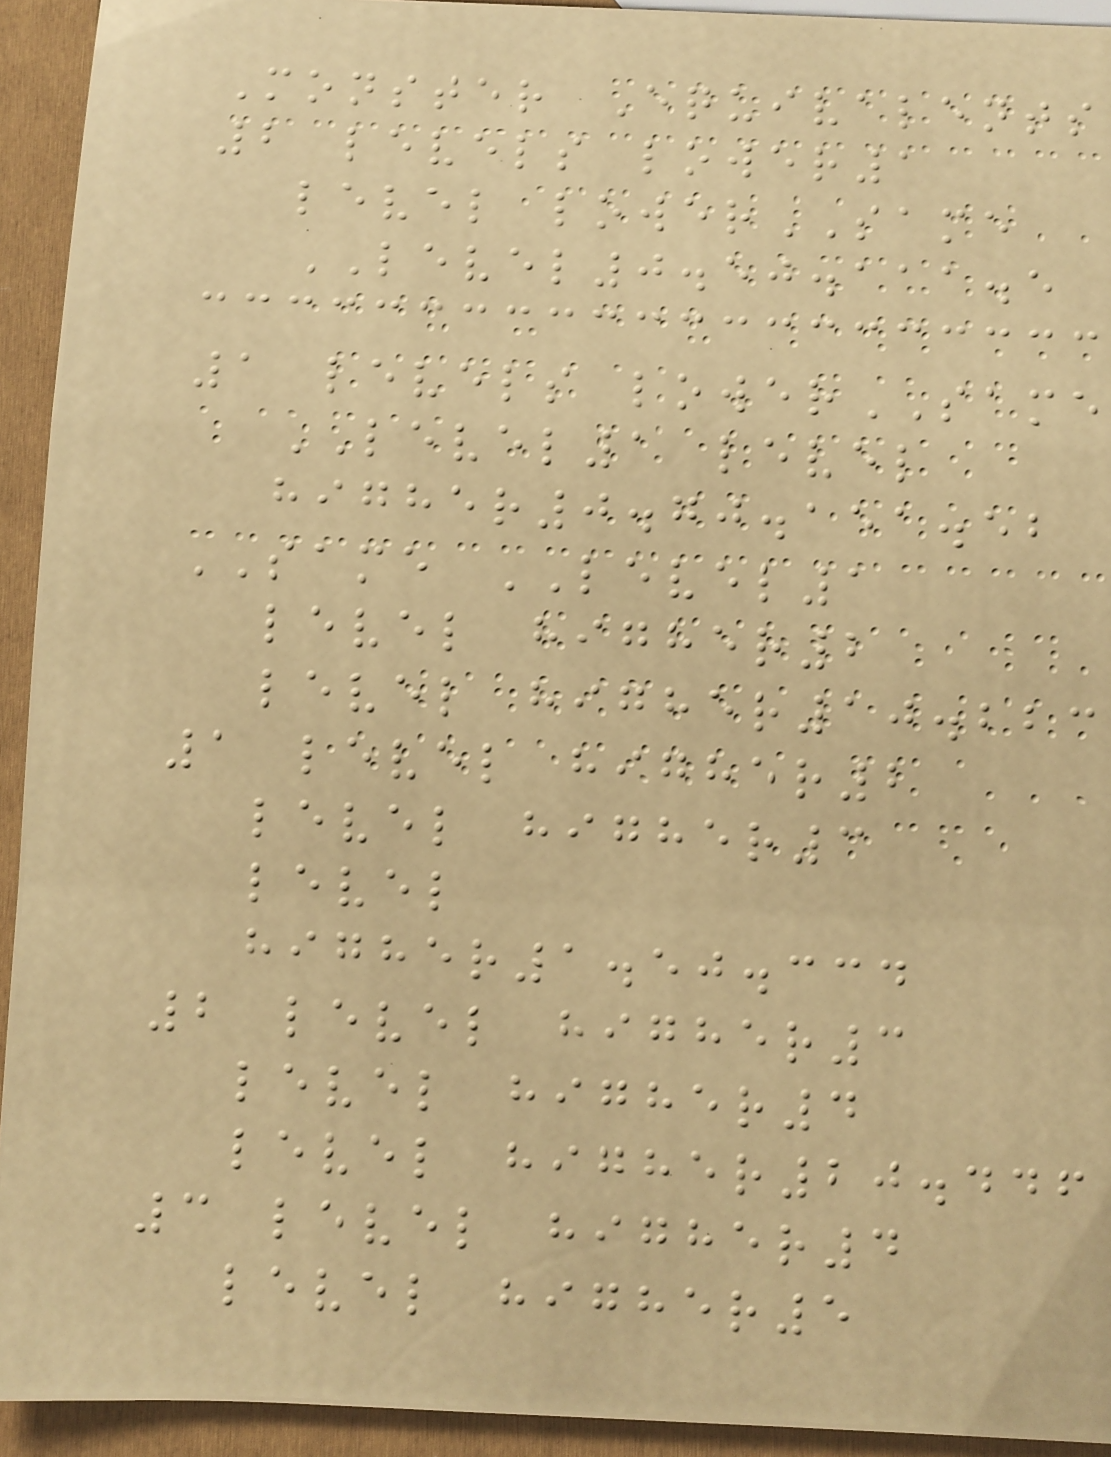Monster Equivalents
2 levels lower1
level lowerSAME
LEVEL0.50.111.5
1 levels lowerSAME
LEVEL1 level
higher0.70.151.52
SAME LEVEL1
level higher2
level higher10.223
1 level higher2
level higher3
level
higher1.50.334
2 level higher3
level higher4
level higher20.446
3 level higher4
level higher5
